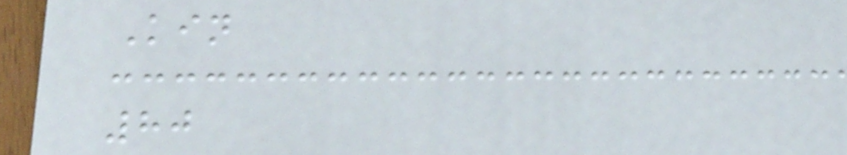Kin
80
